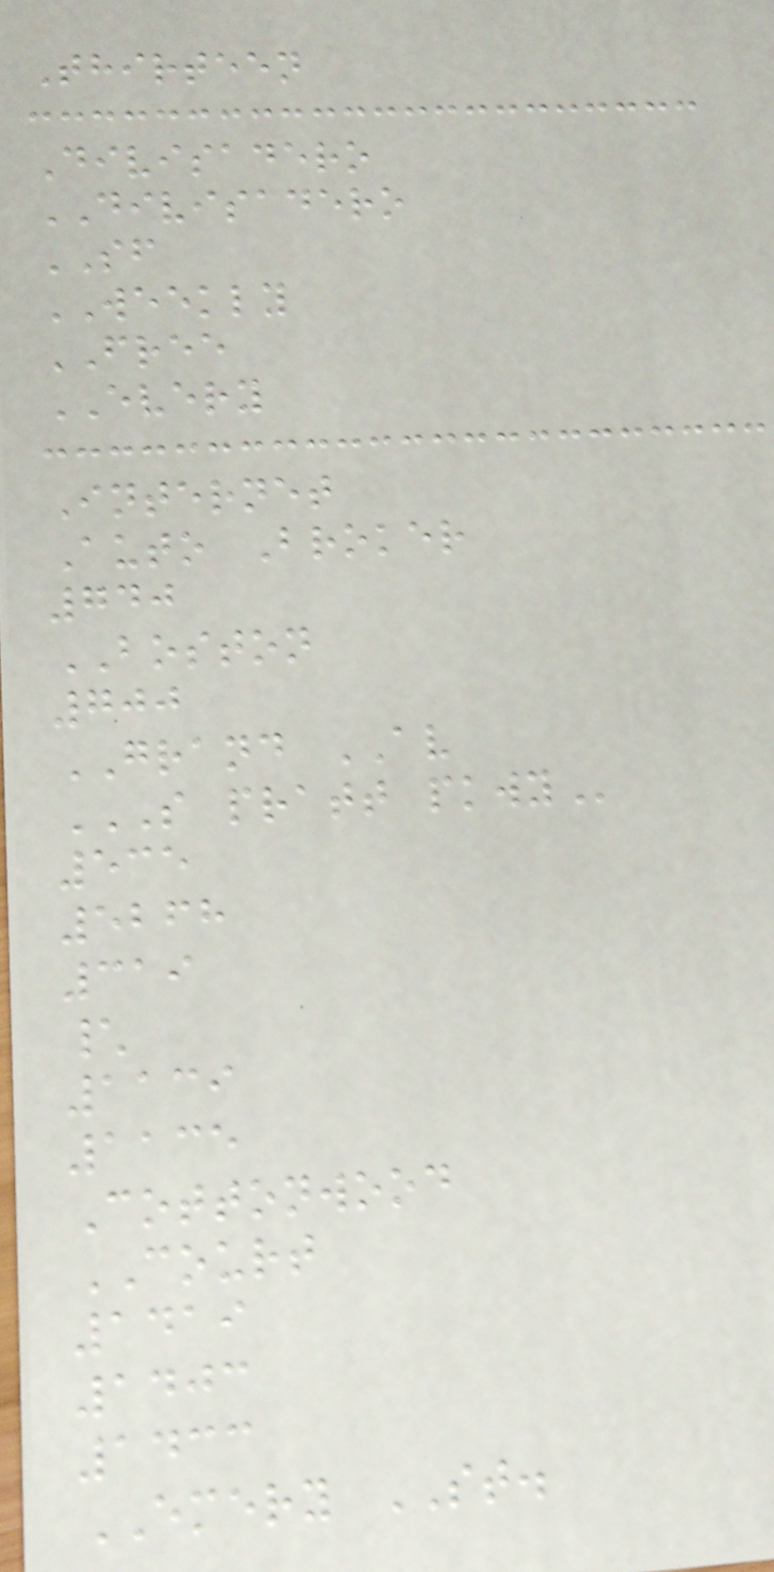Thirteen
Divisadero
DIVISADERO
SF
WEEKLY
FREE
EVERY
Internet
Auto Broker
740
BOSTON
700
GRAND AV
S PRATT PKWY
535
5268
319
\
1139
1135
Cottonwood
COURT
1419
1403
1433
EMERY ST.
